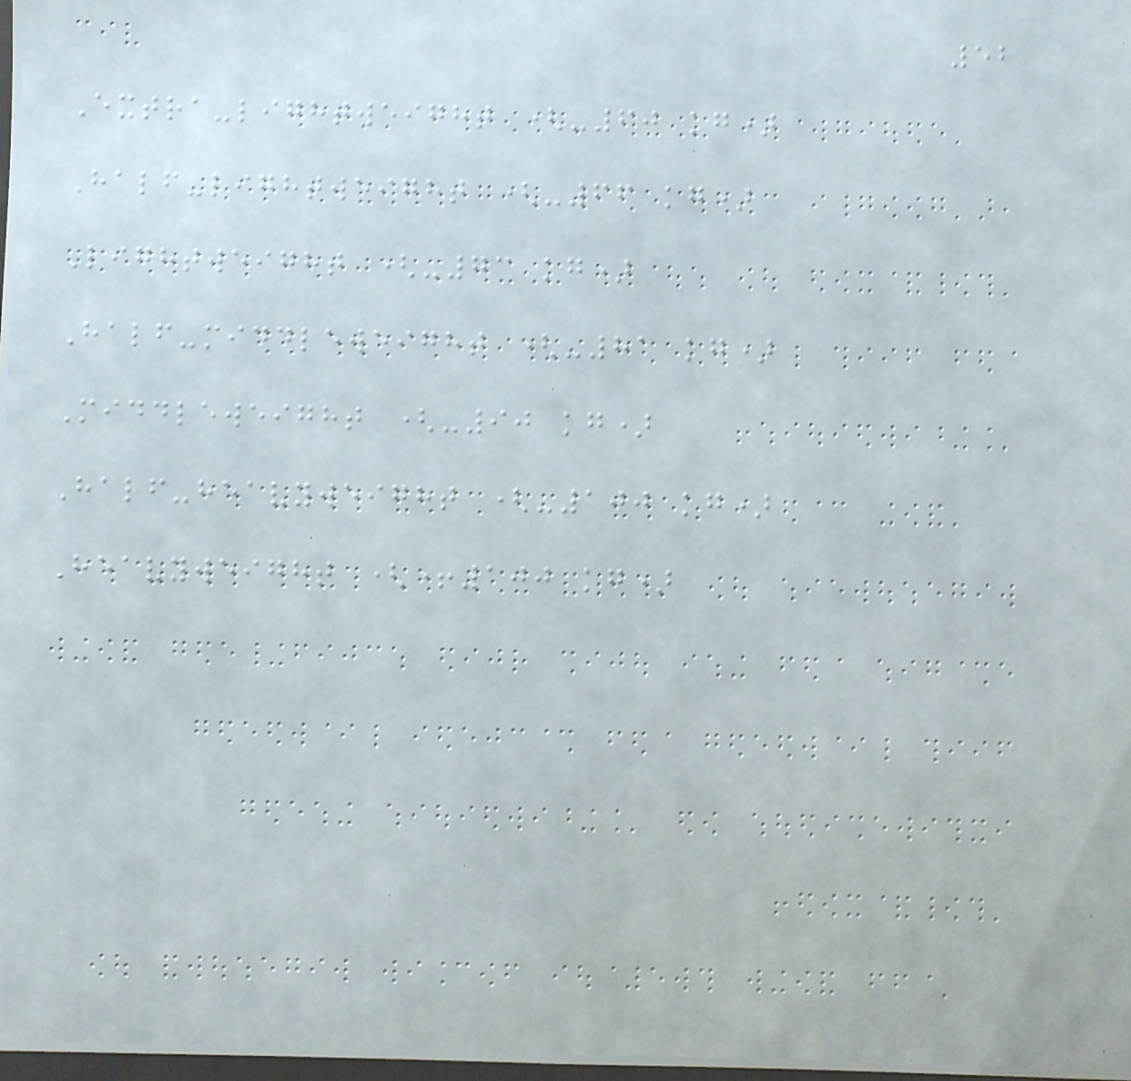52
Extra-lightweight (-60 kg)
Half-lightweight (-66 kg)
Lightweight (-73 kg)
Half-middleweight (-81 kg)
Middleweight (-90 kg)
Half-heavyweight (-100 kg)
Heavyweight (+100 kg)
